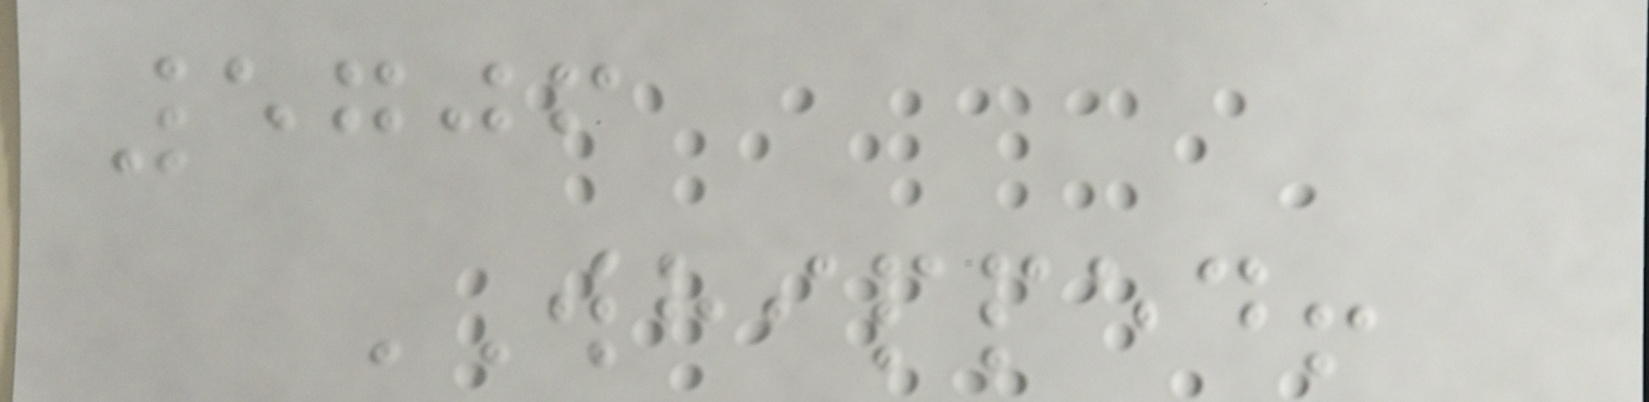5706
WHIPPED!
